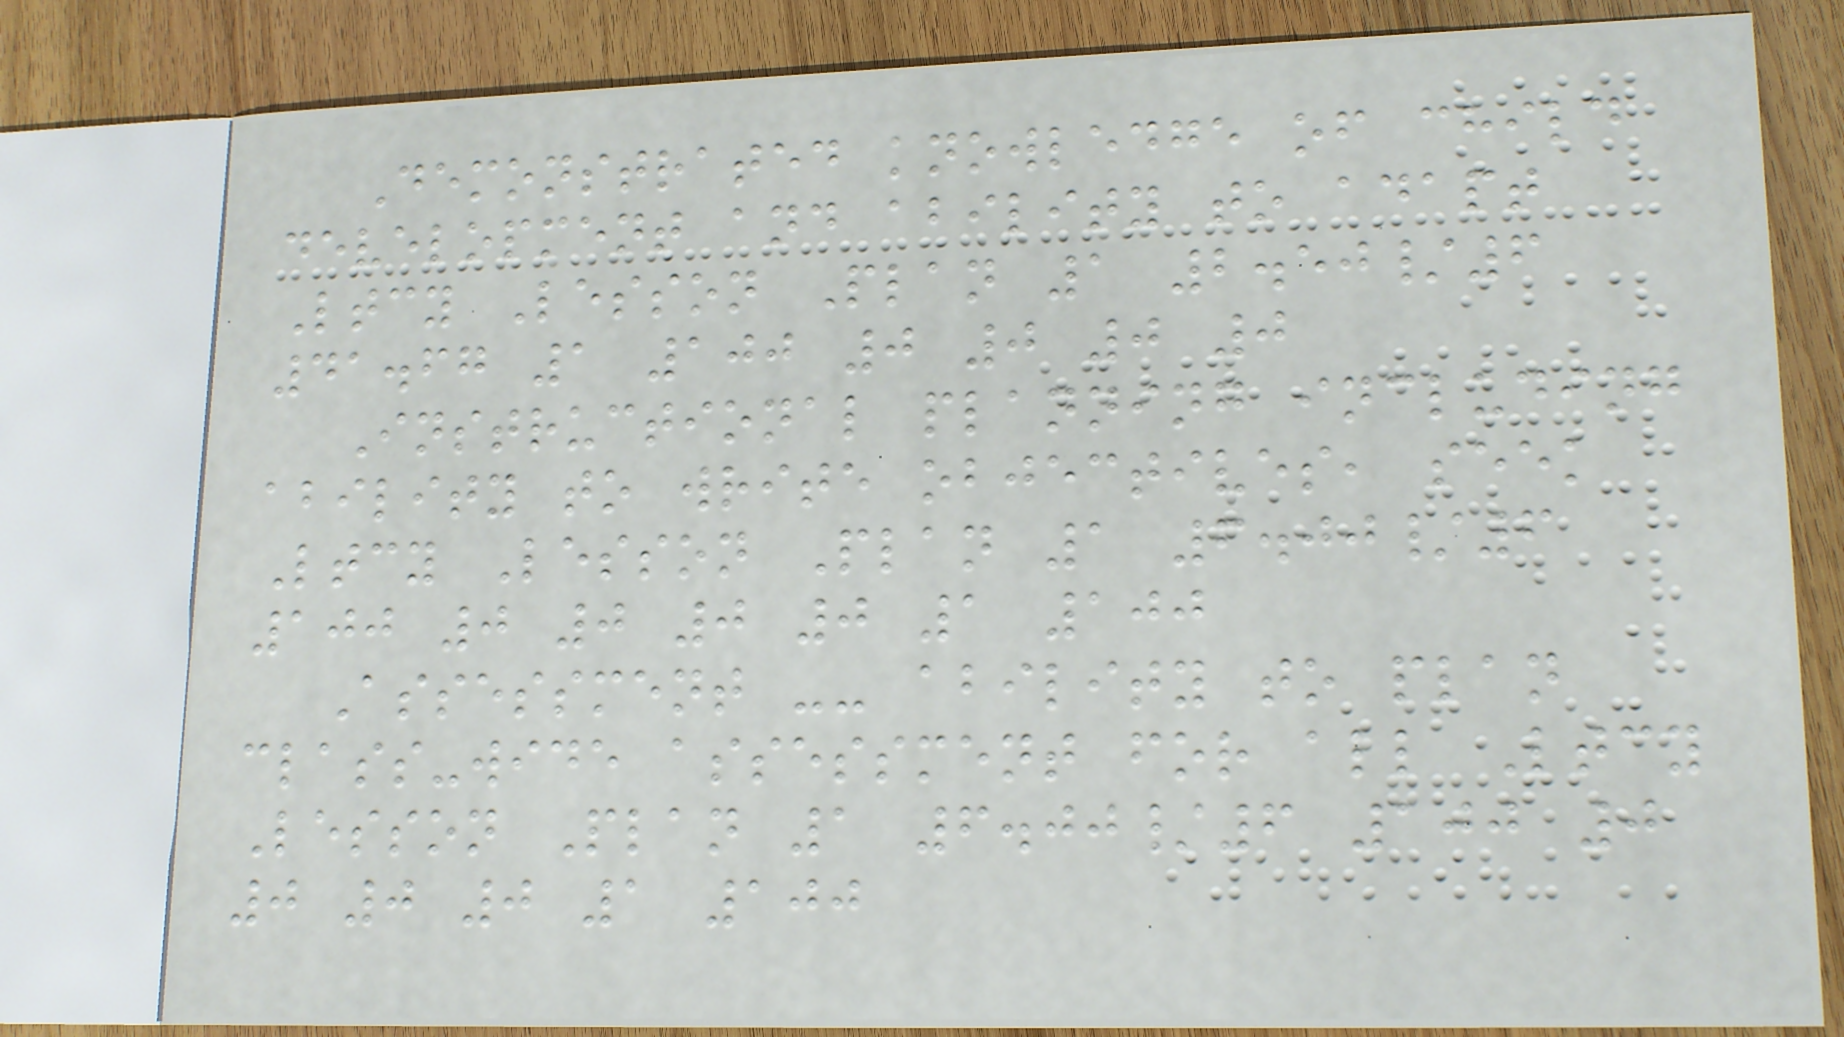Demonstrated knowledge of child
development and ability to adapt
Ltcy Lesson Plan 1 2.50/6
41.67 1 100 0 0 0 0
Instructional planning including
ability to write objectives, seek
Ltcy Lesson Plan 1 6.00/6
100 0 0 0 0 1 100
Assessment -- ability to plan
class-wide assessment for all Ltcy
Lesson Plan 1 6.00/6 100 0
0 0 0 1 100
